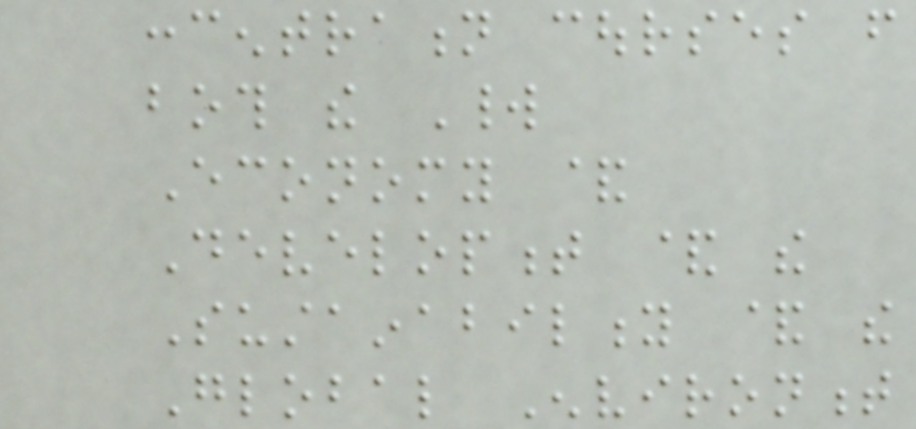concentration courses from
both the World
Economy &
Development & the
Sustainability & the
Global Environment
